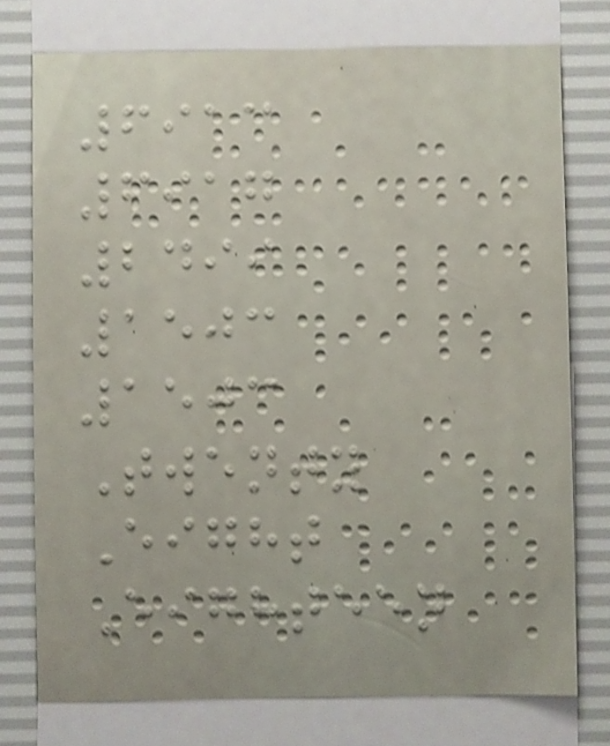6913
6917
2499
1503
1503
Twenty
Eight
Eighteen
